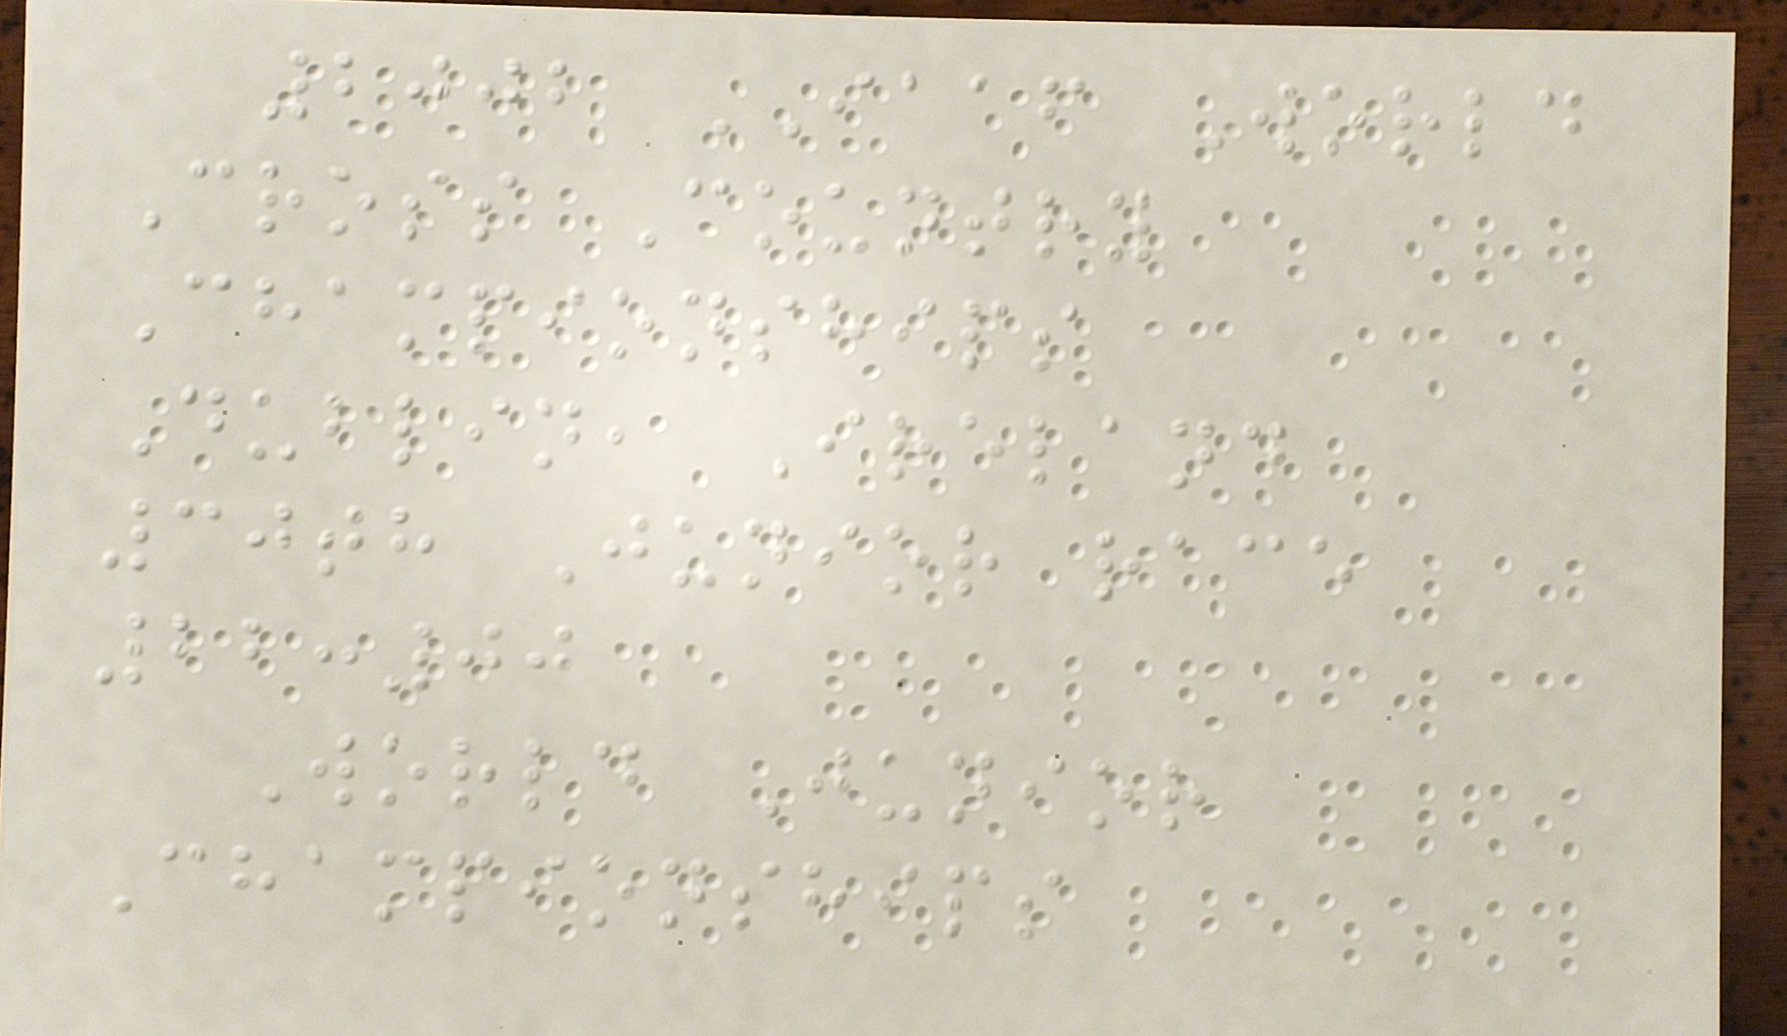2002 IAAF World
Cross Country
Championships
Dublin, Ireland
30th Junior race
22:00
World Junior
Championships
